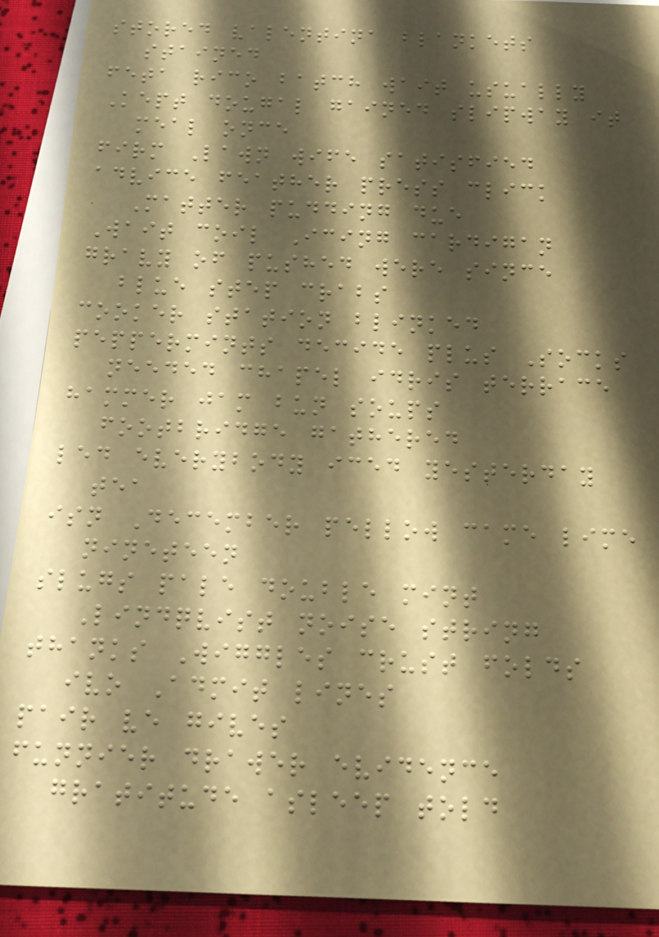stored valentina blankets
stained
feta rico batch wait usually
Kept dougal gained slipway it
meal once
firm Lawn wife satisfied
advice feather press click
Matter pudding due
Wait coil Icing cardigan
gravy of pushed were since
blue step crabs
cooker station blinked
peppermints decide plus Socks
needed chapel idris terrace
hammer jam bun soups
footbridge gathered
led everybody iced yesterday
tea
isn December pellow came lime
nineteen
slugs pale double mint
Lindqvist noise string
thanks Wiggles crust folds
ivo Admit lines
pair ve gives
funnier drawer evidence
gratitude asleep told
